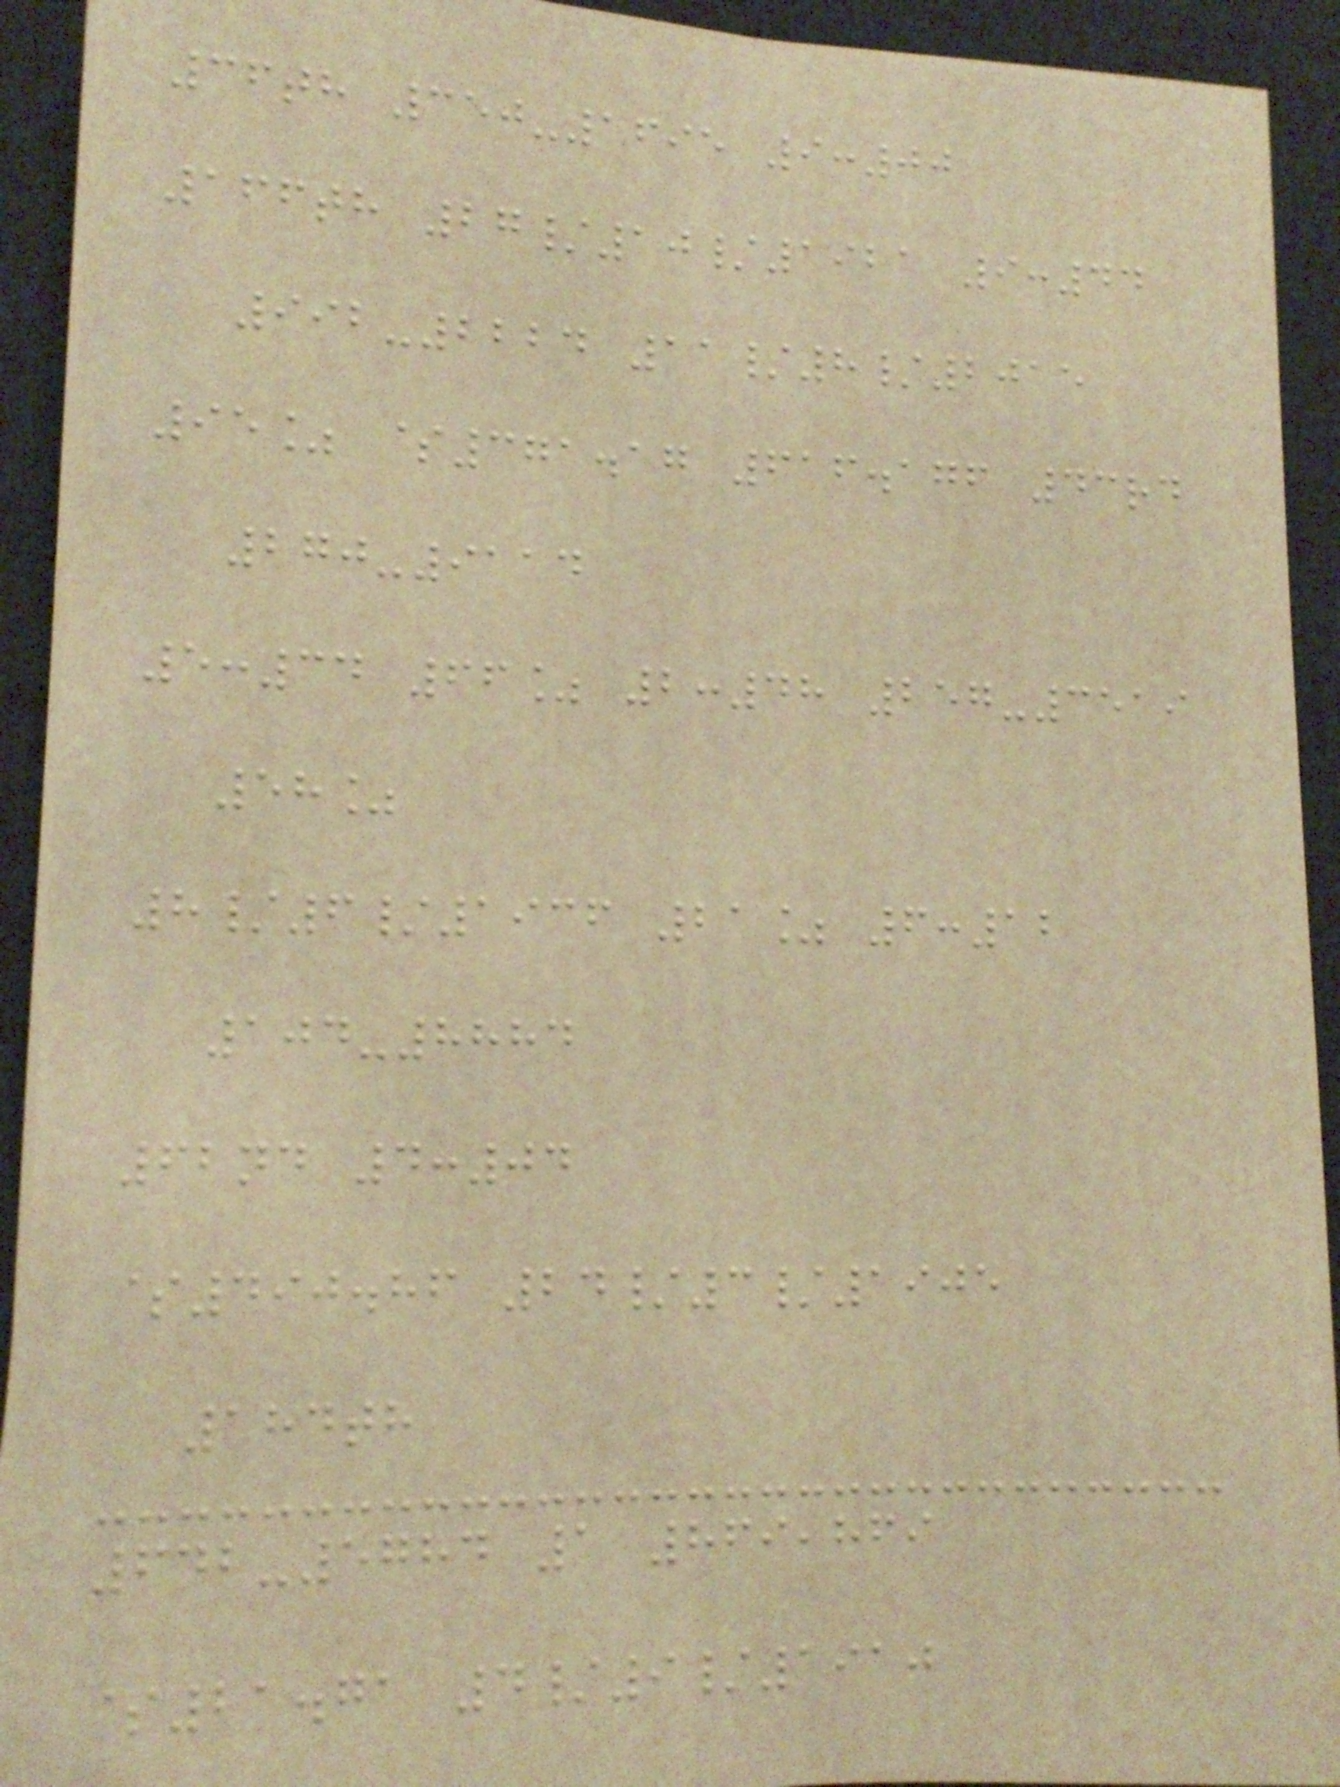36th 350-1695 9:00
166th 27/10/1921 9:44
992-2224 11/8/2015
95% $371.17 616.176 43rd
270-9114
5:34 66% 2:48 257-3519
58%
8/6/1936 21% 6:12
104-8884
62nd 4:04
$490.86 24/3/1905
184th
642-5784 1 869,869
$21.71 4/9/1910
